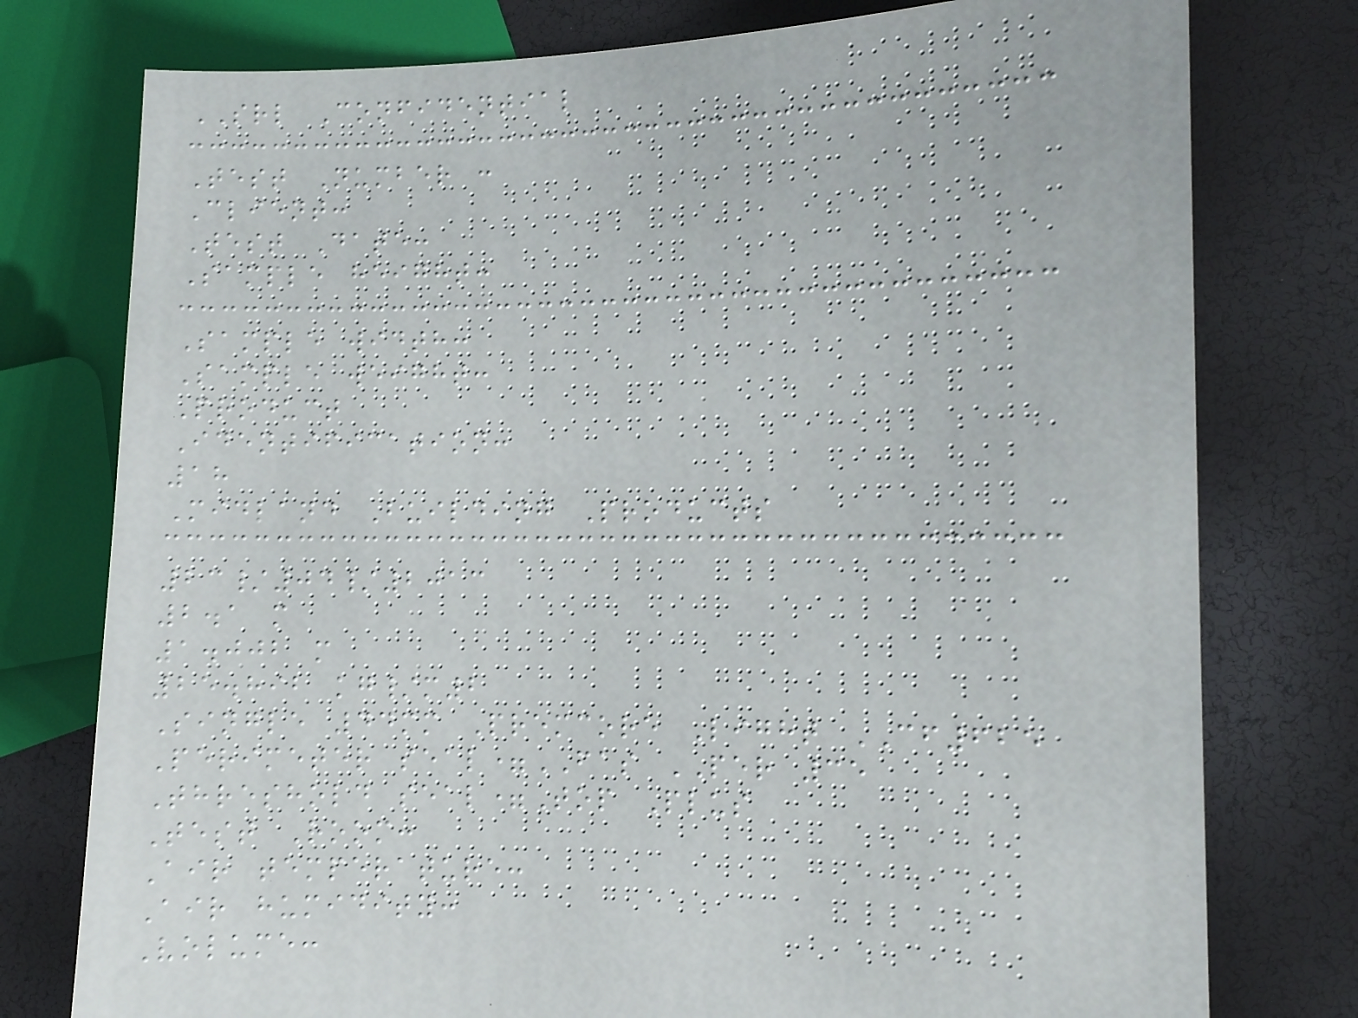SRL Confidential
Test Number :
Client:
Test Date:
Sample height:
Sample width:
Sample weight:
Product
Identification:
18
Midland Building Products
23/04/2013
2.1 m
1.002 m
25.892 kg/m2
Single 44mm Premcore Light CF625
Perimeter seal=FAS PER 35
Threshold seal=Top Plus
Test Room:
Air temperature:
Air humidity:
Volume:
